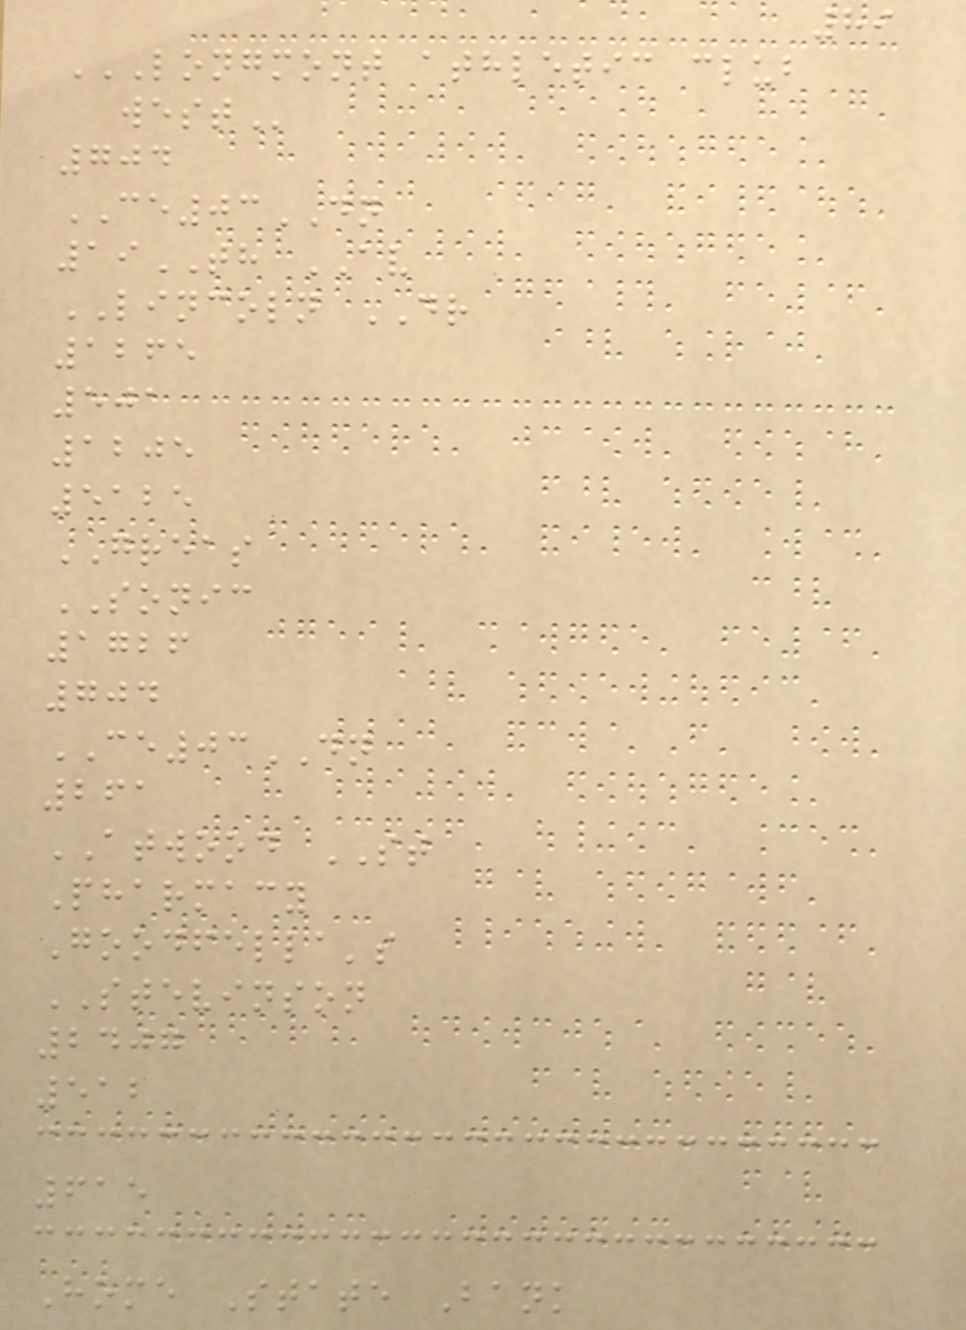89
LONGMONT ATHLETIC CLUB
WEST
704
CE03DN
19TH AV
LINCOLN DR
1265
501
1205
5125
GREAS
SONIC
1726
704
CE03DN
261
ATWOOD ST
Pharmacy
Goodfella's
STEVINSON
2407
512
615
Home State Bank
